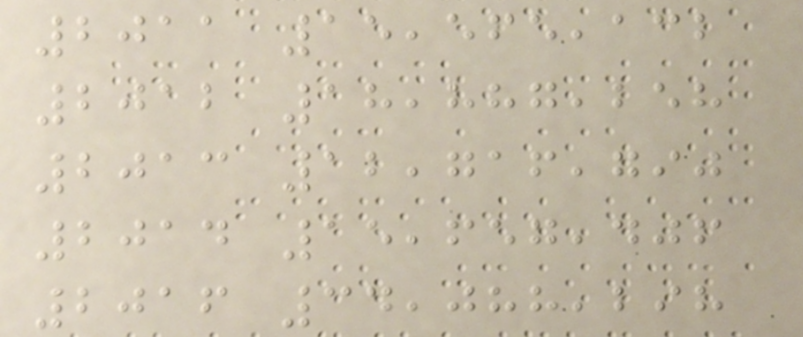2011 15,565,132
2012 18,887,258
2013 12,716,790
2014 15,657,406
2016 34,088,298
